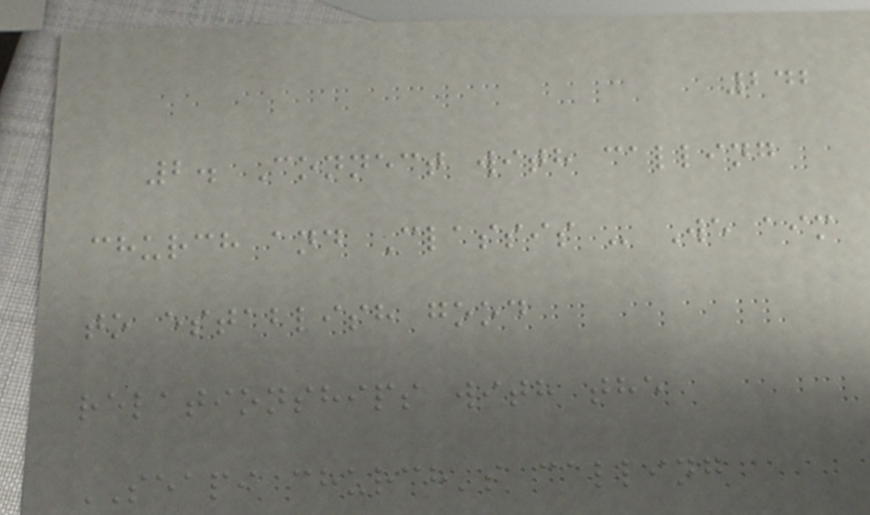242
2. Connect with calling
church and Classis - We aim
to establish good
relationships with the
SEAPI church's calling
